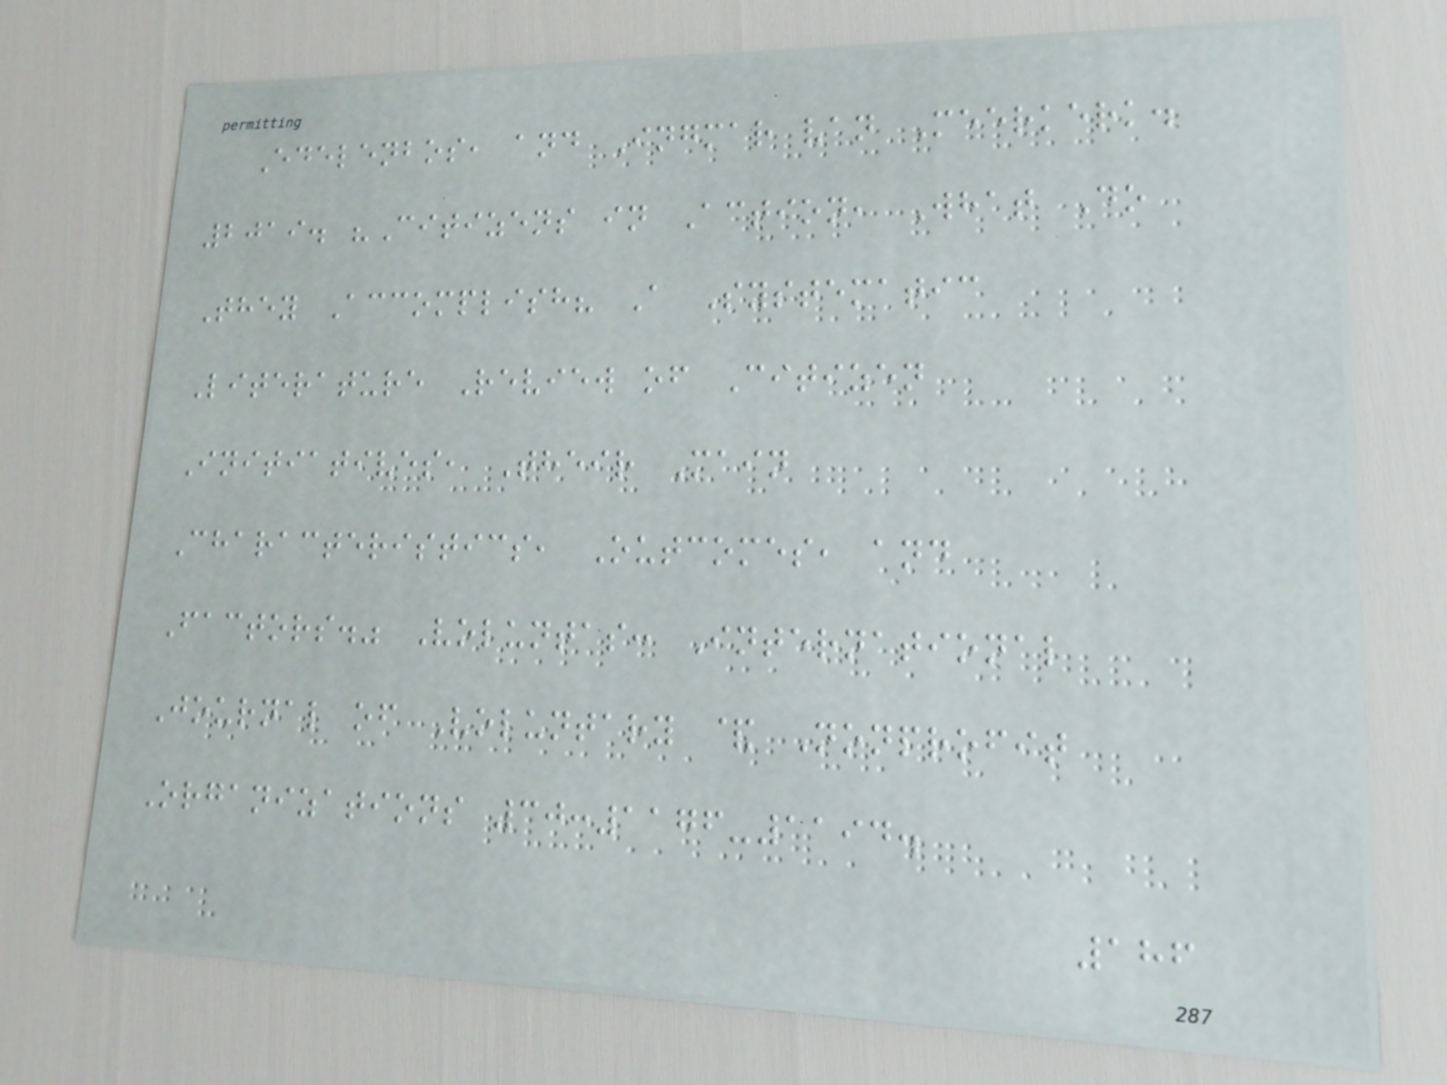Edelenbos, and Ingmar van Meerkerk.
2019. "Citizens in Action, What Do
They Accomplish? A Systematic
Literature Review of Citizen
Initiatives, Their Main
Characteristics, Outcomes, and
Factors." Voluntas: International
Journal of Voluntary & Nonprofit
Organizations 30:1176-1194.
186
